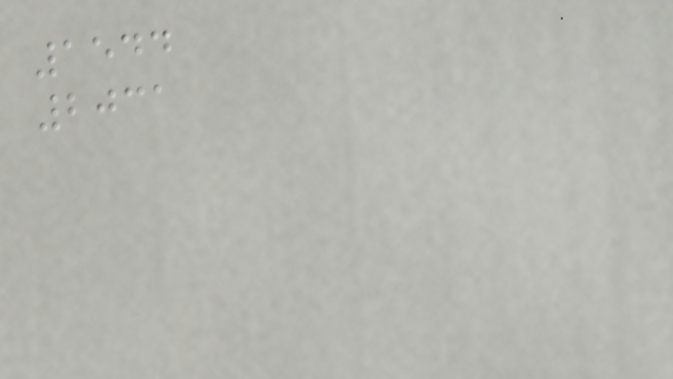1544
2031
